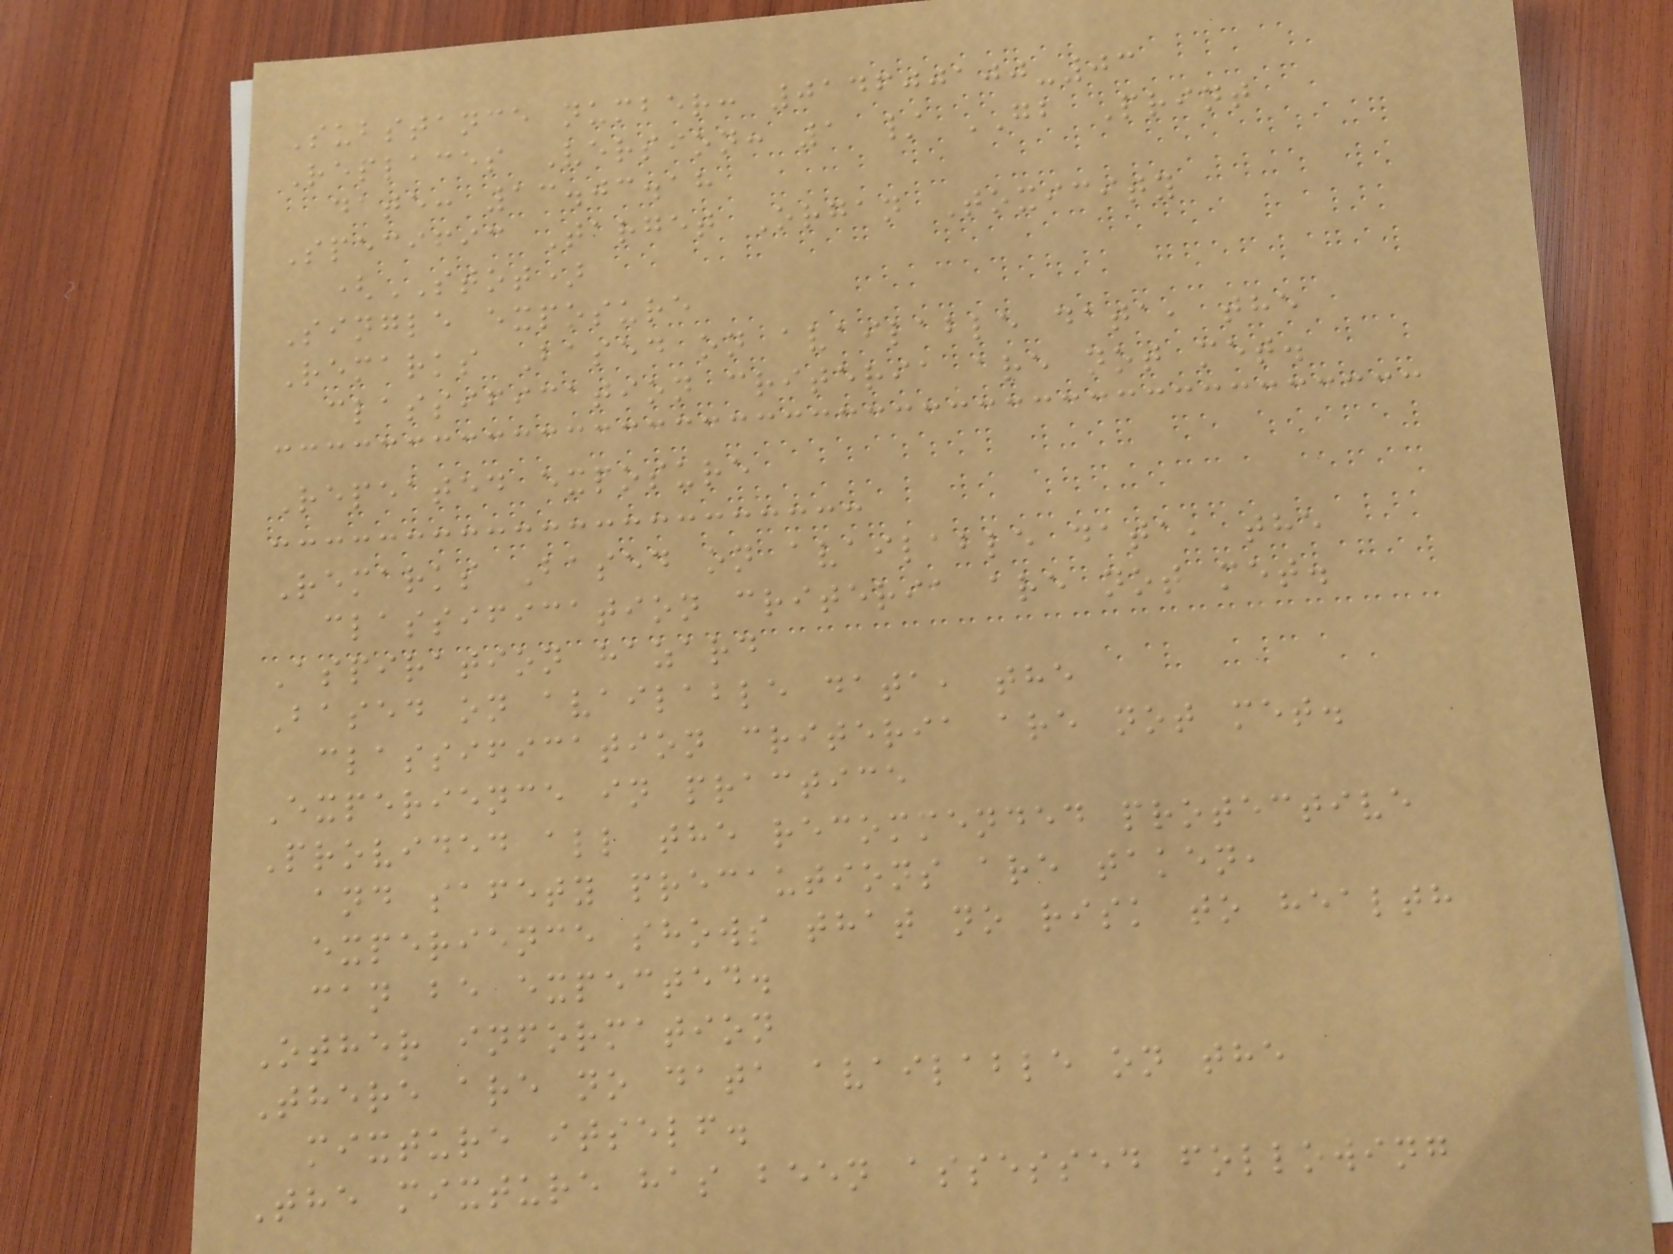Substance number: 014600100-03
Replaces Version: 1 / GB Print
date: 13.03.18
Specific Target Organ Toxicity
(STOT)
Single exposure
Remarks Based on available data, the
classification criteria are not met.
Repeated exposure
Remarks Based on available data, the
classification criteria are not met.
Aspiration hazard
Based on available data, the
classification criteria are not met.
Experience in practice
Provided all the recommended protective
and safety precautions are taken,
experience shows that no risk to health
can be expected.
Other information
There are no data available on the
mixture itself.
The mixture has been assessed following
